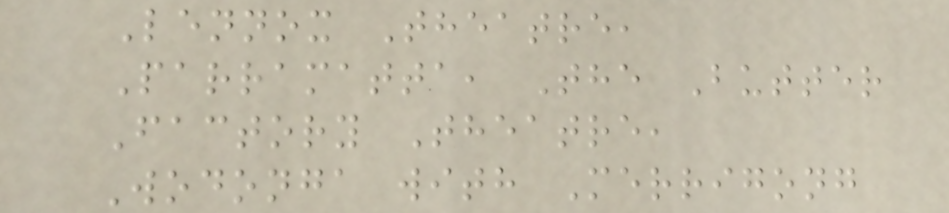Lennox Theatre,
Parramatta, The Butter
Factory Theatre,
Wodonga with Merrigong
